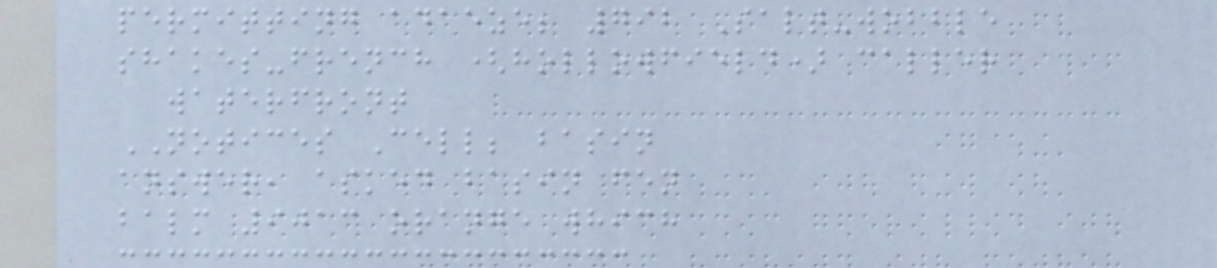permitting adaeze; 792 Salt-wobble
shakes-french (hollowfield) caller
waterfront
NOTICES Cell; basin
answer, asked basin fen
balm 9013 orange which
